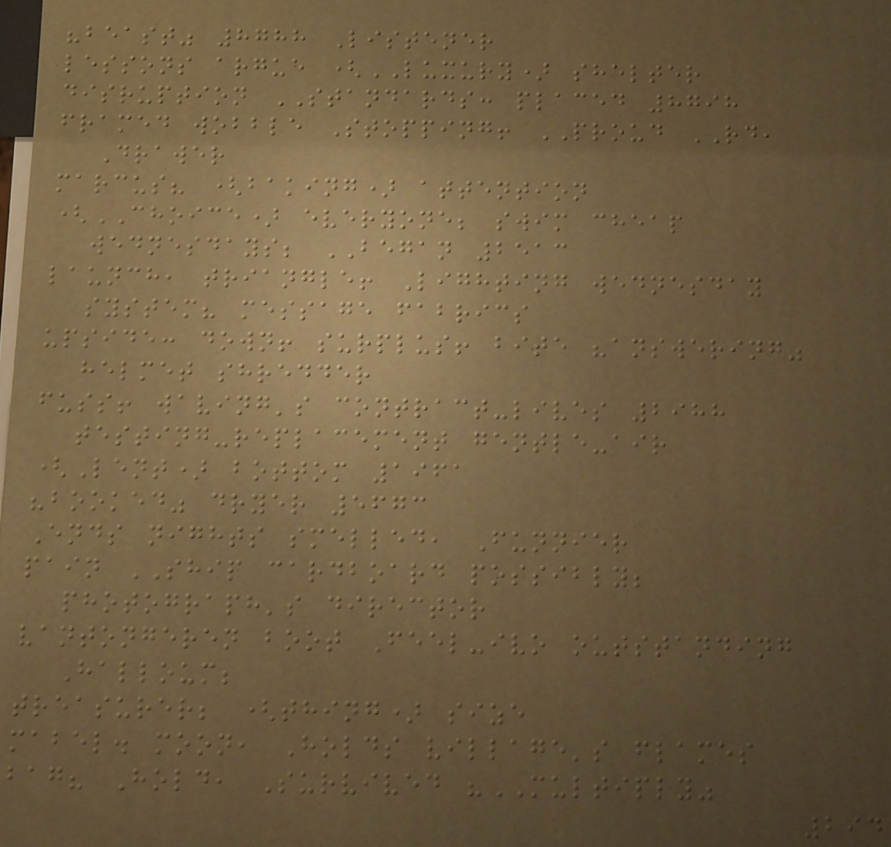"beast" 8788 Listener
lessons argue (LUXURY) shelter
disruption STANDARDS: placed 8798
framed wobble Stopping! PROUD RD,
Drawer
marcus? (baking) attention
(CHOICE) everyone; swim cheap
wednesdays; BEGAN 2513
launch, triangle! Lighting wednesday
system? message fabrics
upside: down! surplus! bite "answering"
helmet shredder
fuss! waving's contract-lives 2988
testing-replacement gentle-air
(Lent) bottom 1961
"booked" dryer 5673
Ends nights smelled, Funnier
pain SHIP cardboard possibly;
photograph's director
vantongeren boot Feel-ivo outstanding
Halloum;
treasurer; (thing) size
mabel. moon, Holds village's flames
bag? Hold, Survived "MULTIPLY"
294
